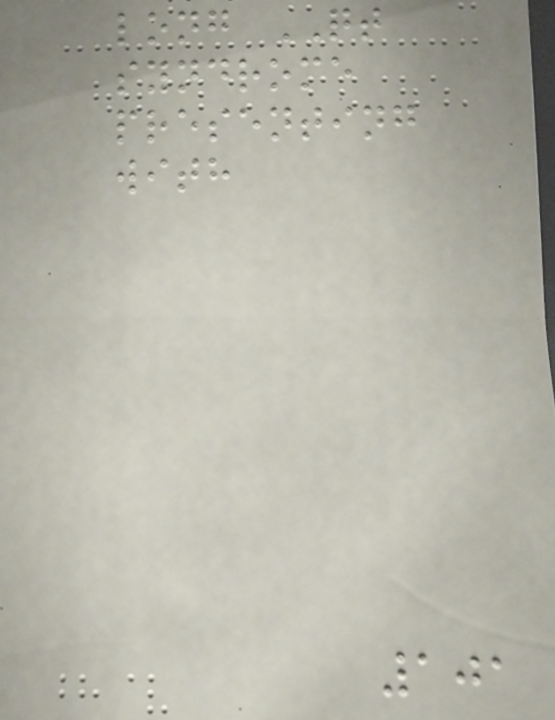long QT
syndrome
presenting
with
101
